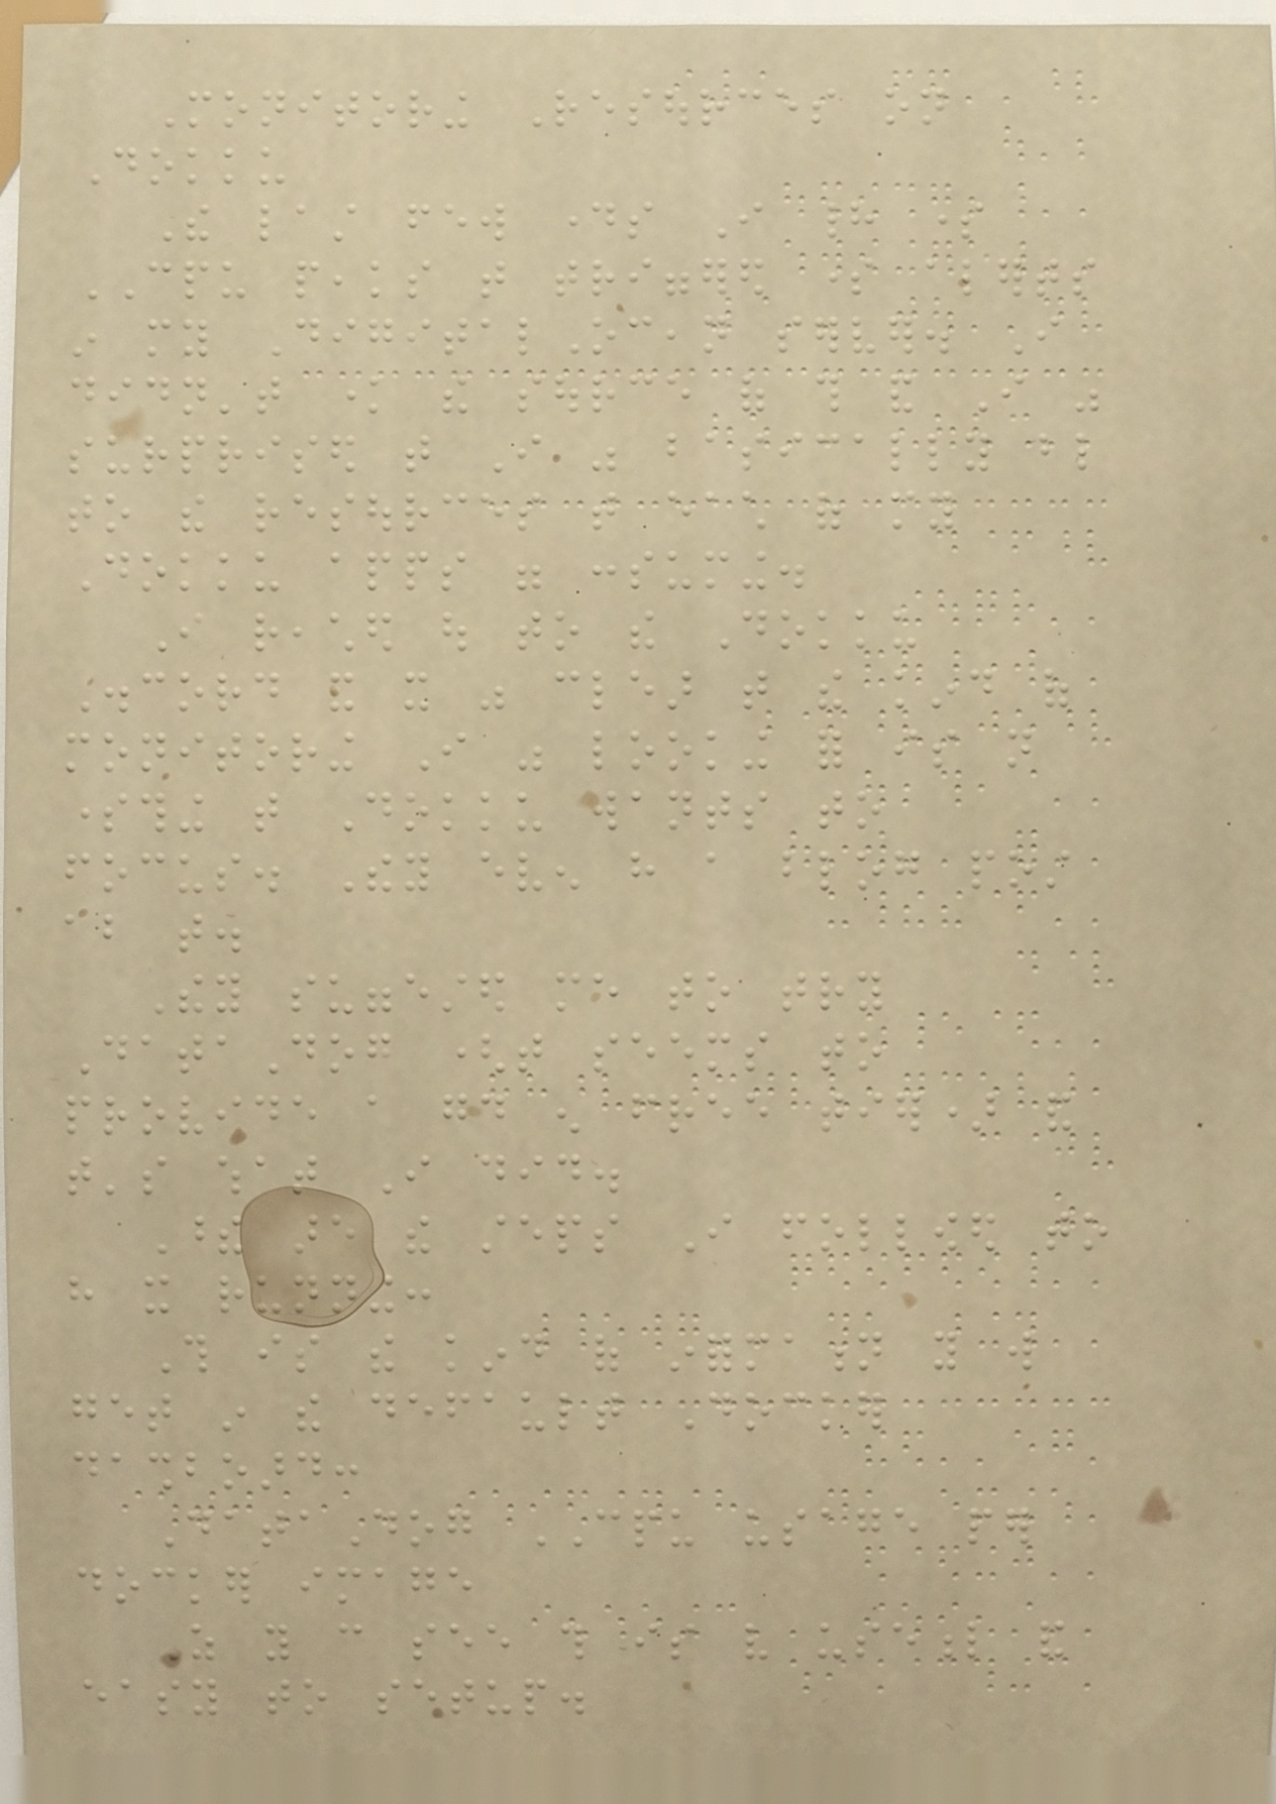Monitoring Resources on
Dokku
The last few days I had some
CPU peaks that triggered some alerts
in my DigitalOcean server. I
didn't know the source of this and I was
surprised that I was basically blind
to the resources that each of my
Dokku apps were consuming.
I reached out to the Dokku
Discord and it was clear that the kind of
monitoring I was looking for is not
something that Dokku wants to
focus. They even have a blog post
about that.
They suggested me to try
DataDog (that seems to
provide a good enough free tier) and
that's what I did.
These are the steps I followed to
have it running:
This is the kind of information you will
get in the default Docker
dashboard:
DataDog CPU usage per
docker image
As you can see this is very useful and
easy to setup.
